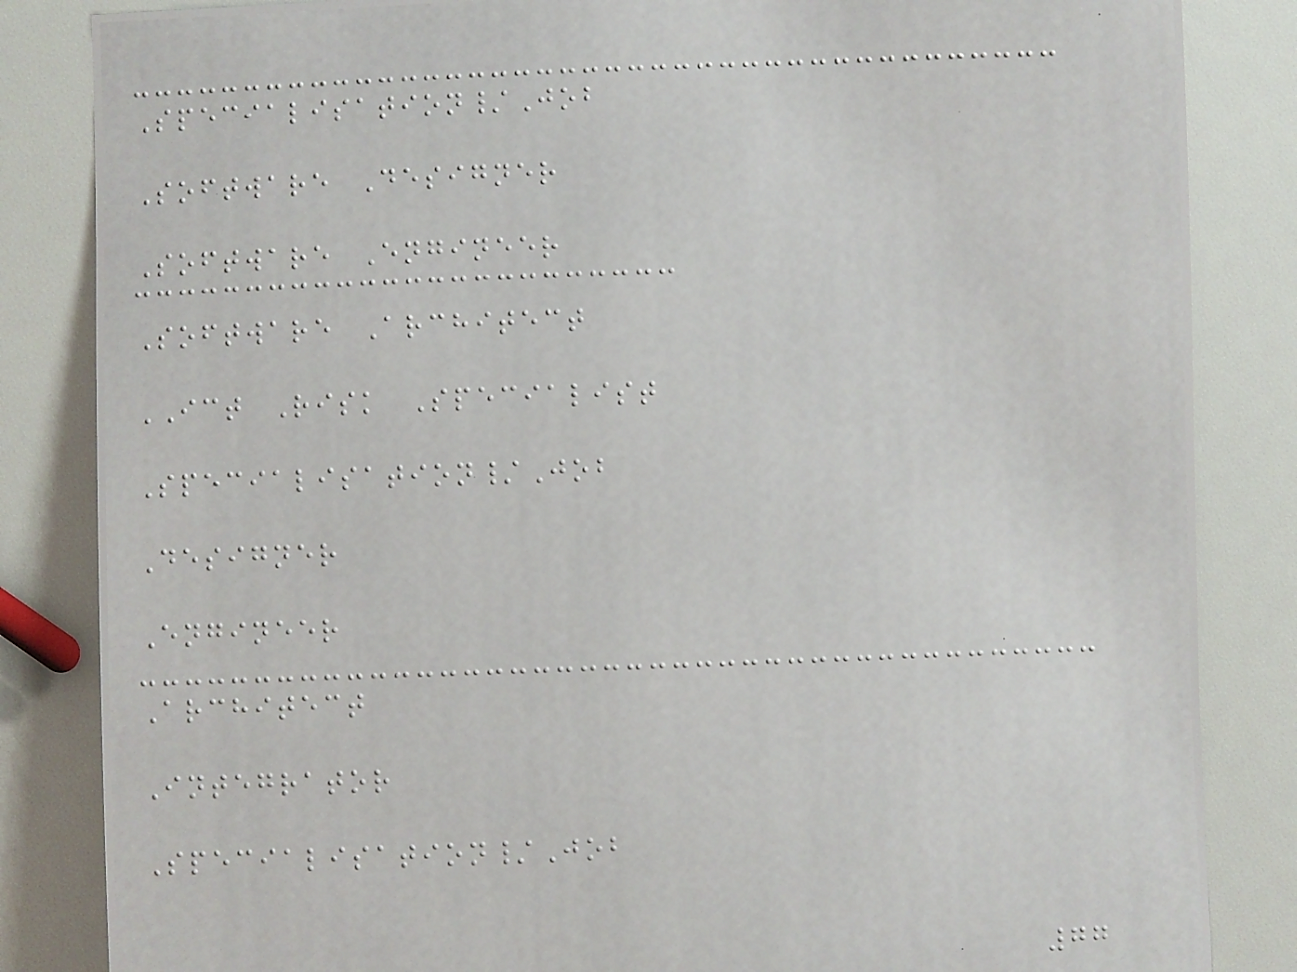Specialisation/Job
Software Designer
Software Engineer
Software Architect
ICT Risk Specialist
Specialisation/Job
Designer
Engineer
Architect
Integrator
Specialisation/Job
77
